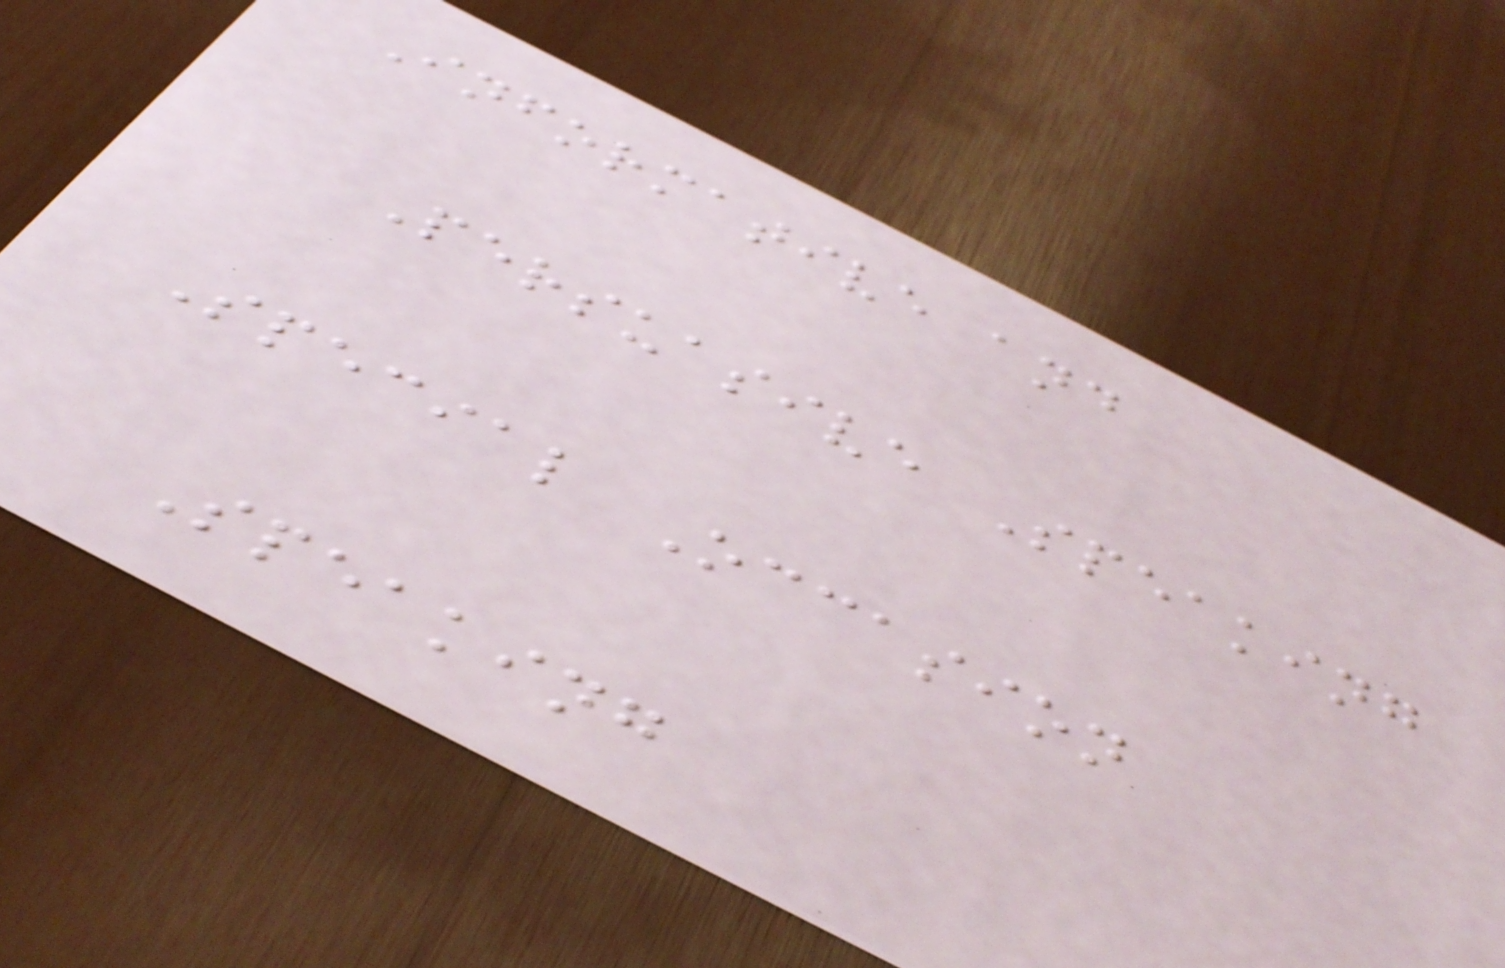Informative and
Persuasive Speaking
Special Occasion
Speaking
